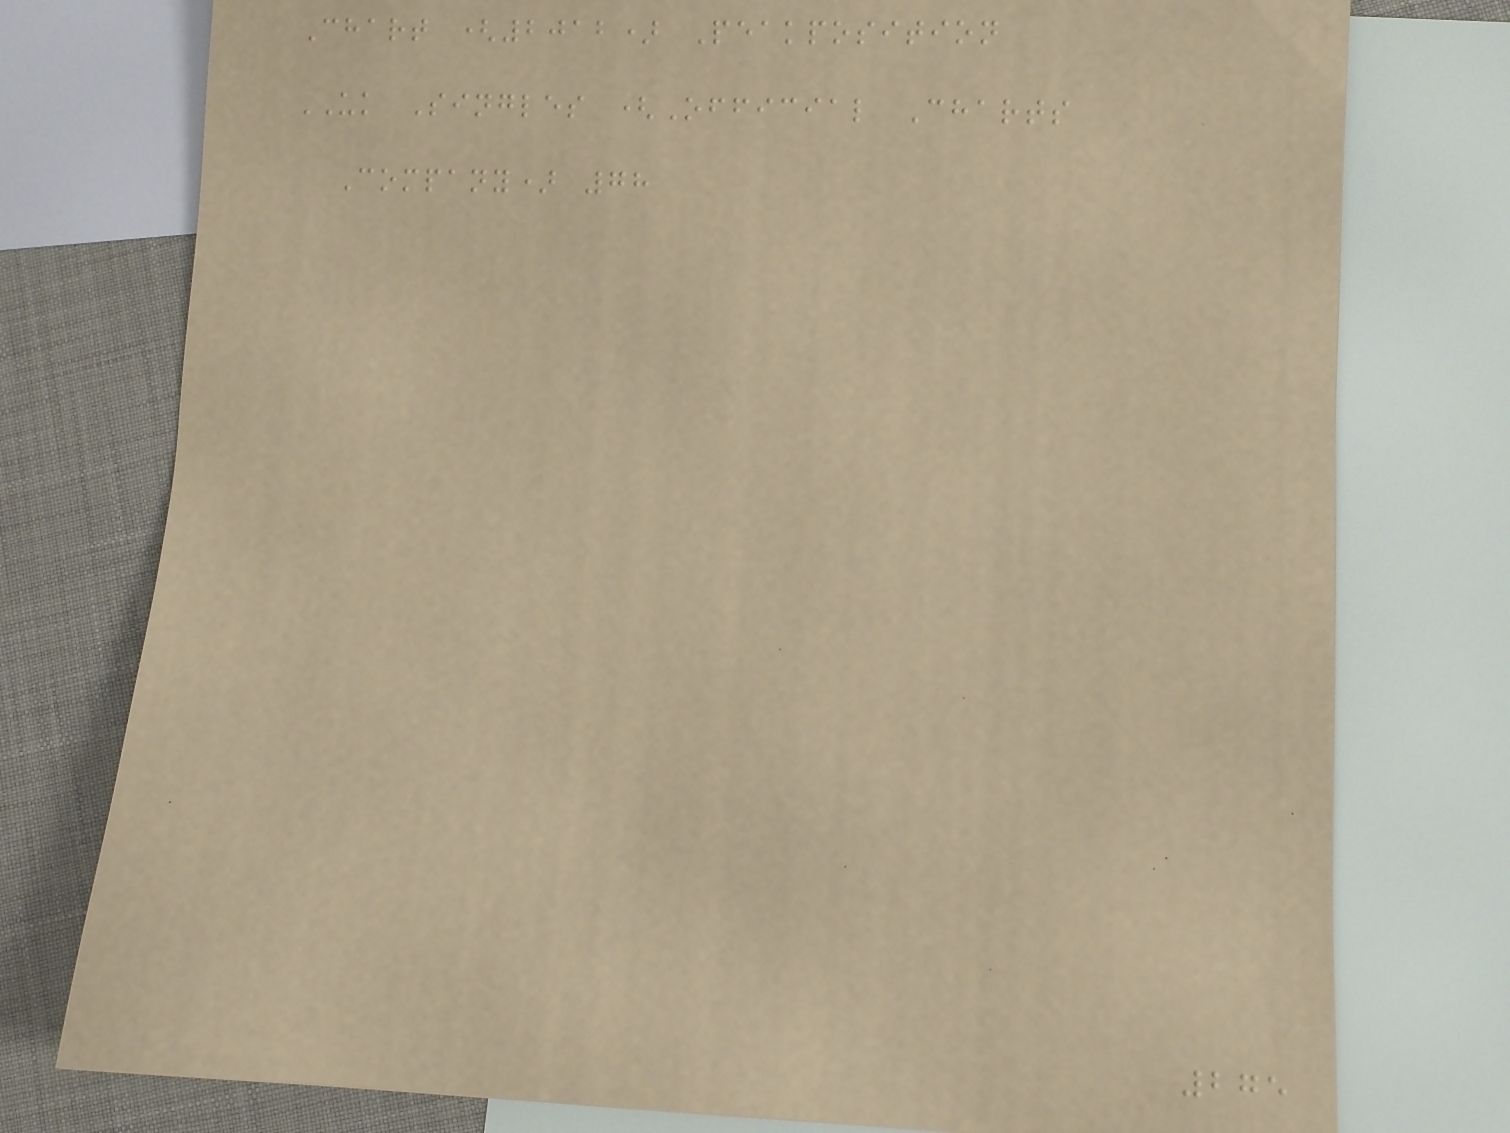Chart (2012) Peakposition
UK Singles (Official Charts
Company) 78
275
